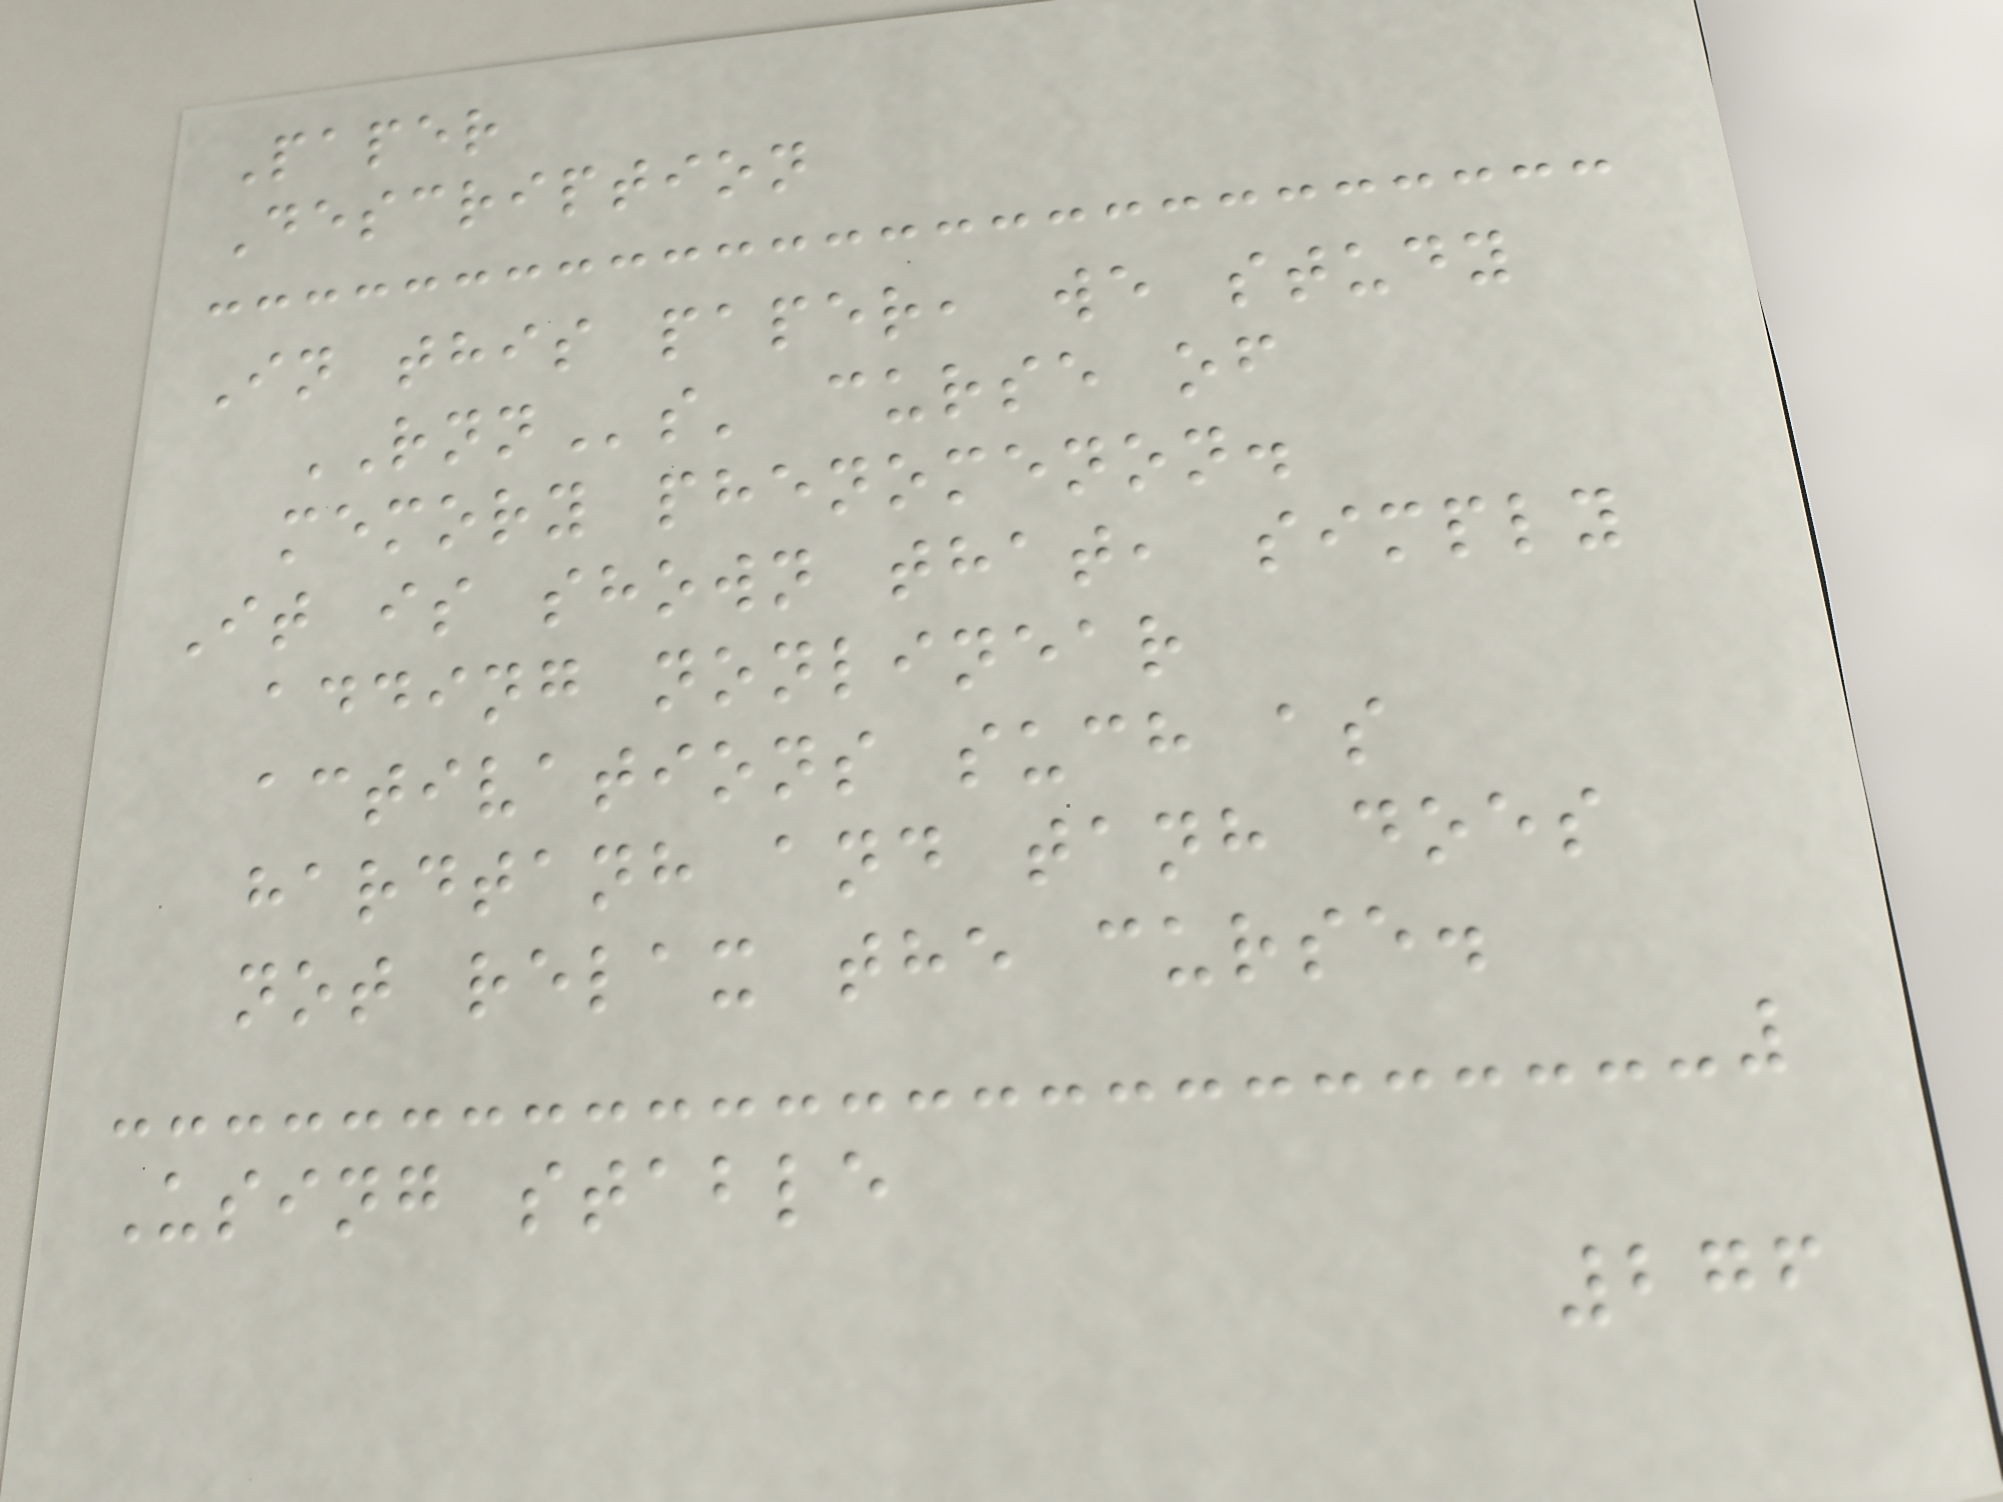Paper
Description
In this paper, we study
RNNs' curse of
memory phenomenon.
It is shown that, simply
adding nonlinear
activations such as
hardtanh and tanh does
not relax the curse.
Using stable
276
